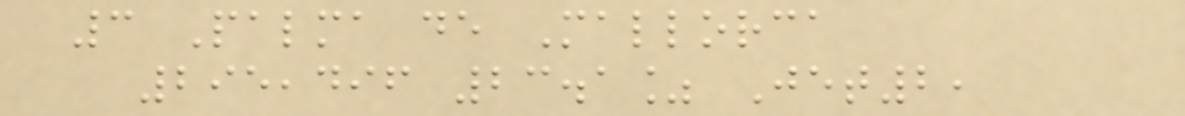3 Palma de Mallorca
295,496 23.1% Jet2,
